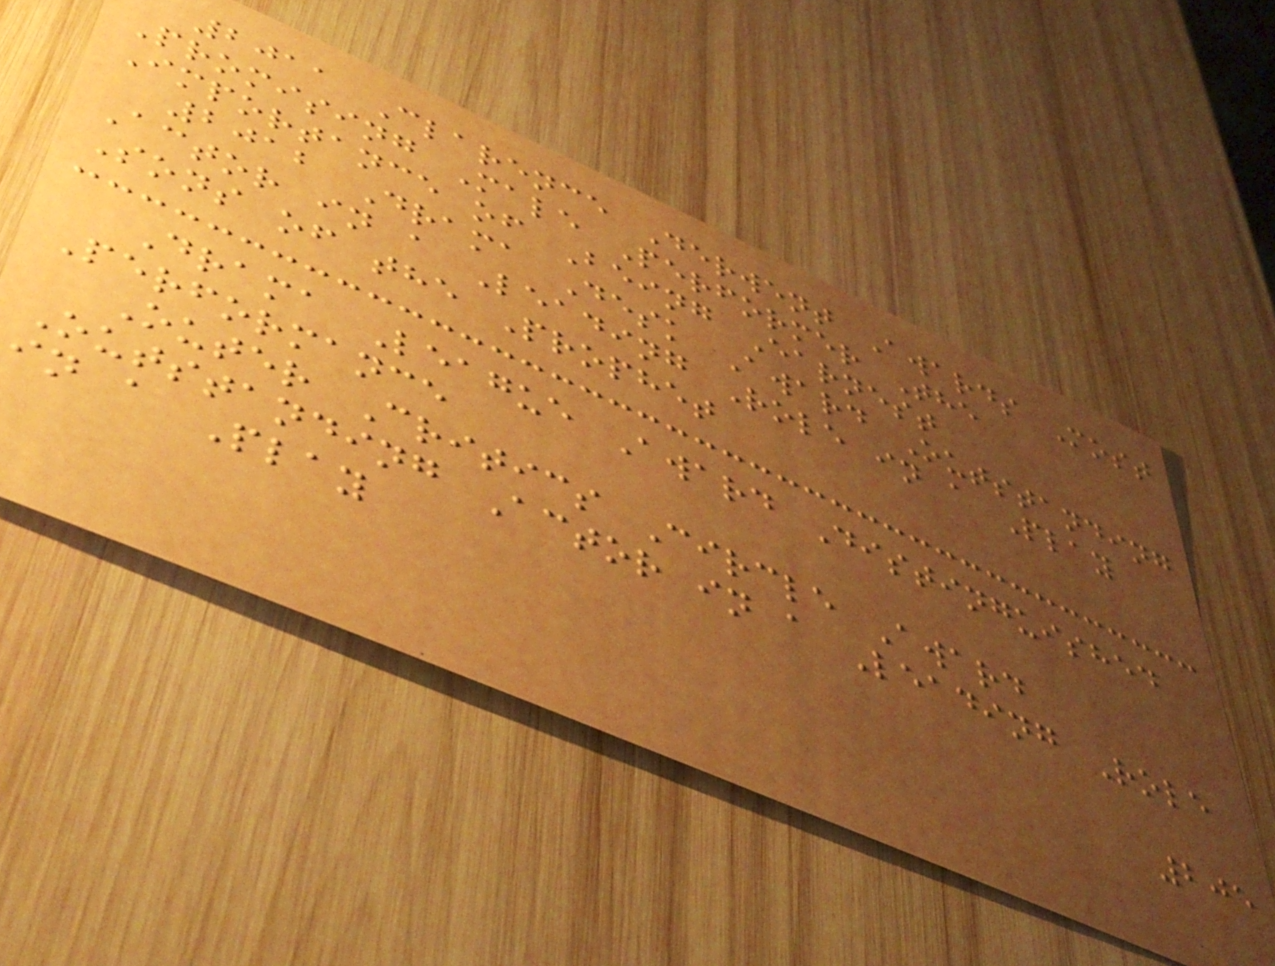2011 Clarence Derwent Awards Most
Promising Male Performer The
Importance of Being Earnest
2012 Drama Desk Award Outstanding
Actor in a Leading Role in a Play
Sons of the Prophet
Drama League Award Distinguished
Performance
Outer Critics Circle Award
Outstanding Actor in a Leading Role
in a Play
205
